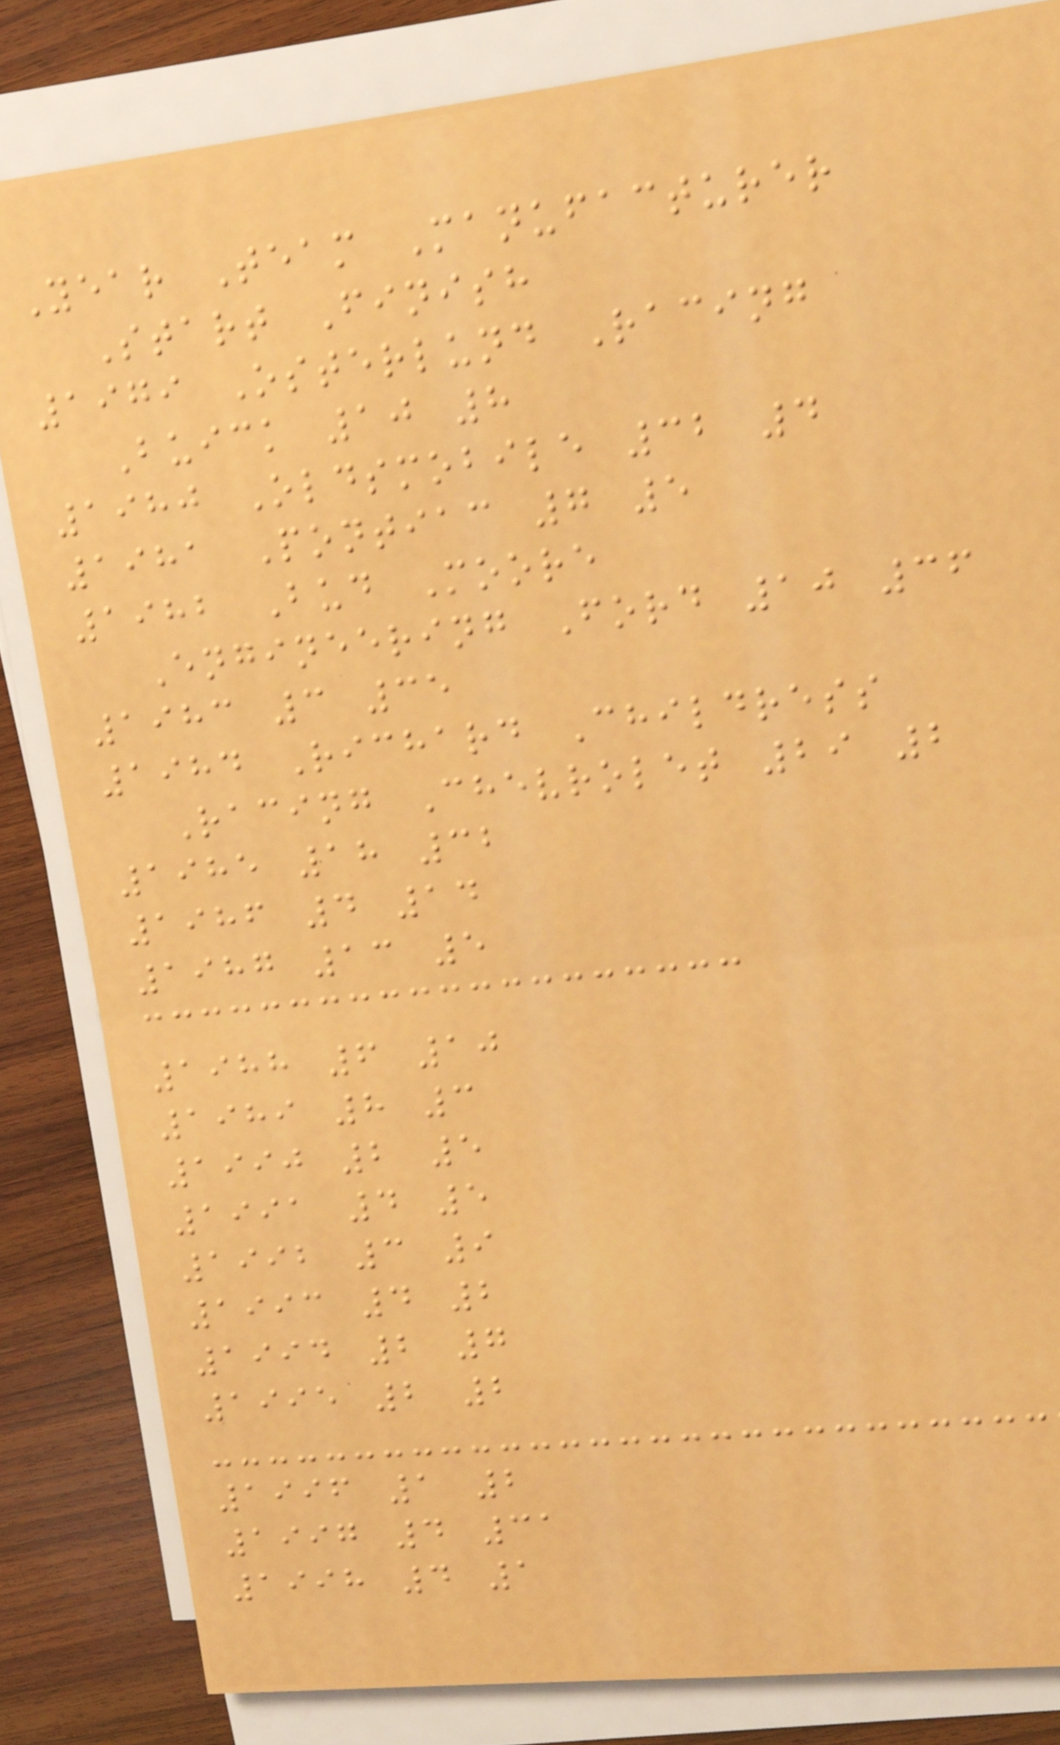Year Team Manufacturer
Start Finish
1979 Osterlund Racing
Buick 10 8
1980 Oldsmobile 32 4
1981 Pontiac 7 5
1982 Bud Moore
Engineering Ford 10 36
1983 3 35
1984 Richard Childress
Racing Chevrolet 29 2
1985 18 32
1986 4 14
1987 13 5
1988 6 10
1989 8 3
1990 2 5
1991 4 5
1992 3 9
1993 4 2
1994 2 7
1995 2 2
1996 1 2
1997 4 31
1998 4 1
